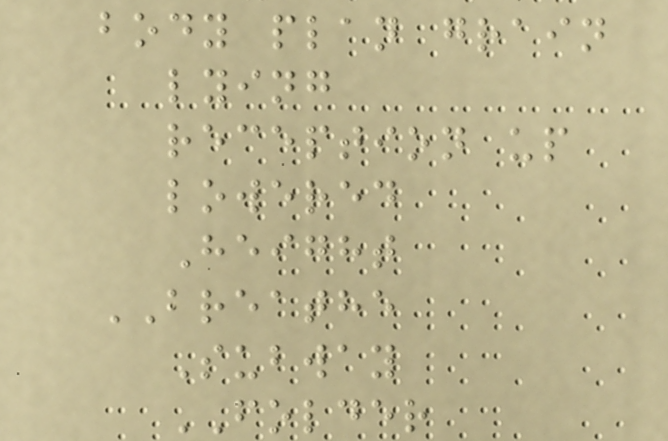body plan grain
lying
reception up
lowered
Height
BREATHE
Subway
FOLDER
